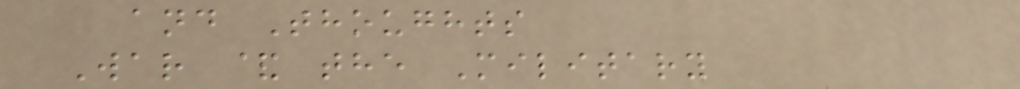and Thoughts
War & the Military
